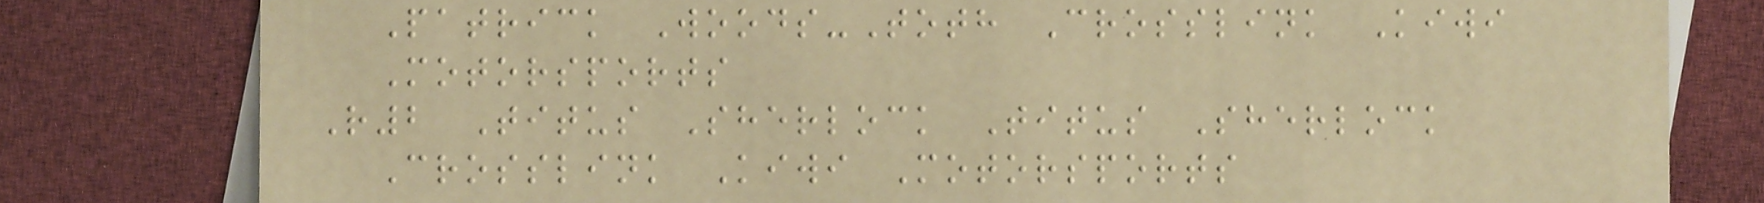Patrick Woods-Toth Crosslink Kiwi
Motorsports
R2 Titus Sherlock Titus Sherlock
Crosslink Kiwi Motorsports
